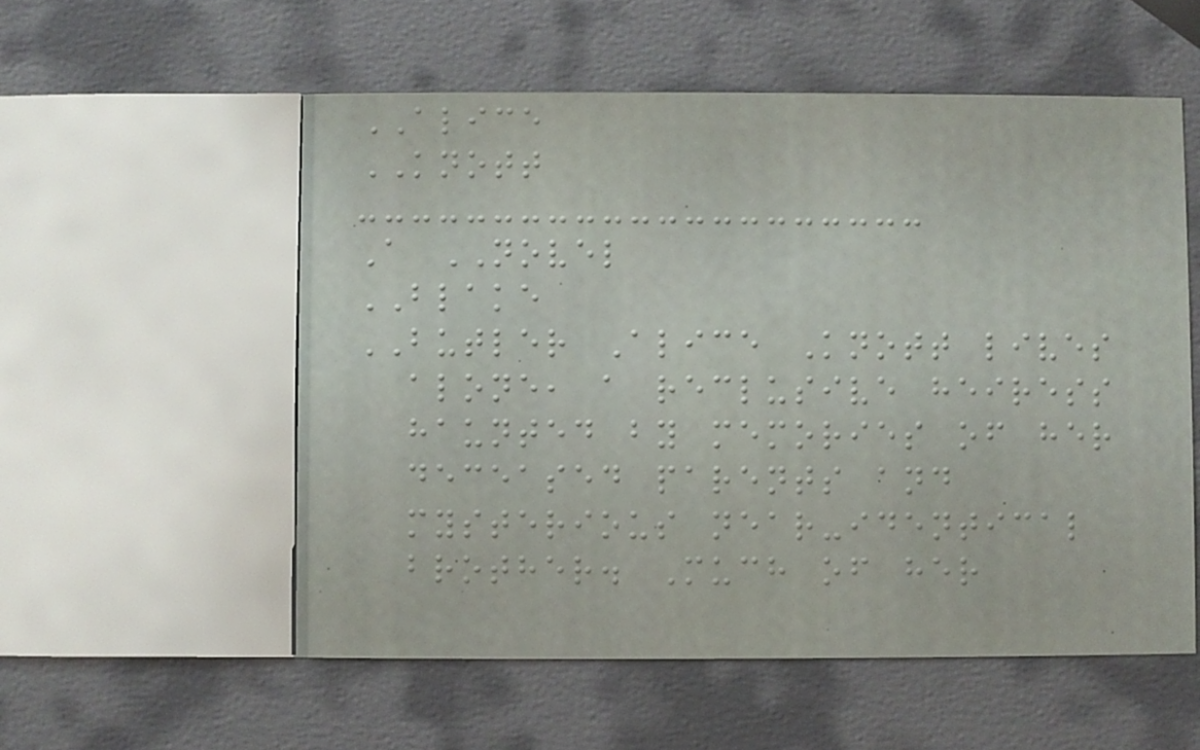ALICE
KNOTT
A NOVEL
BLAKE
BUTLER Alice Knott lives
alone, a reclusive heiress
haunted by memories of her
deceased parents and
mysterious near-identical
brother. Much of her
